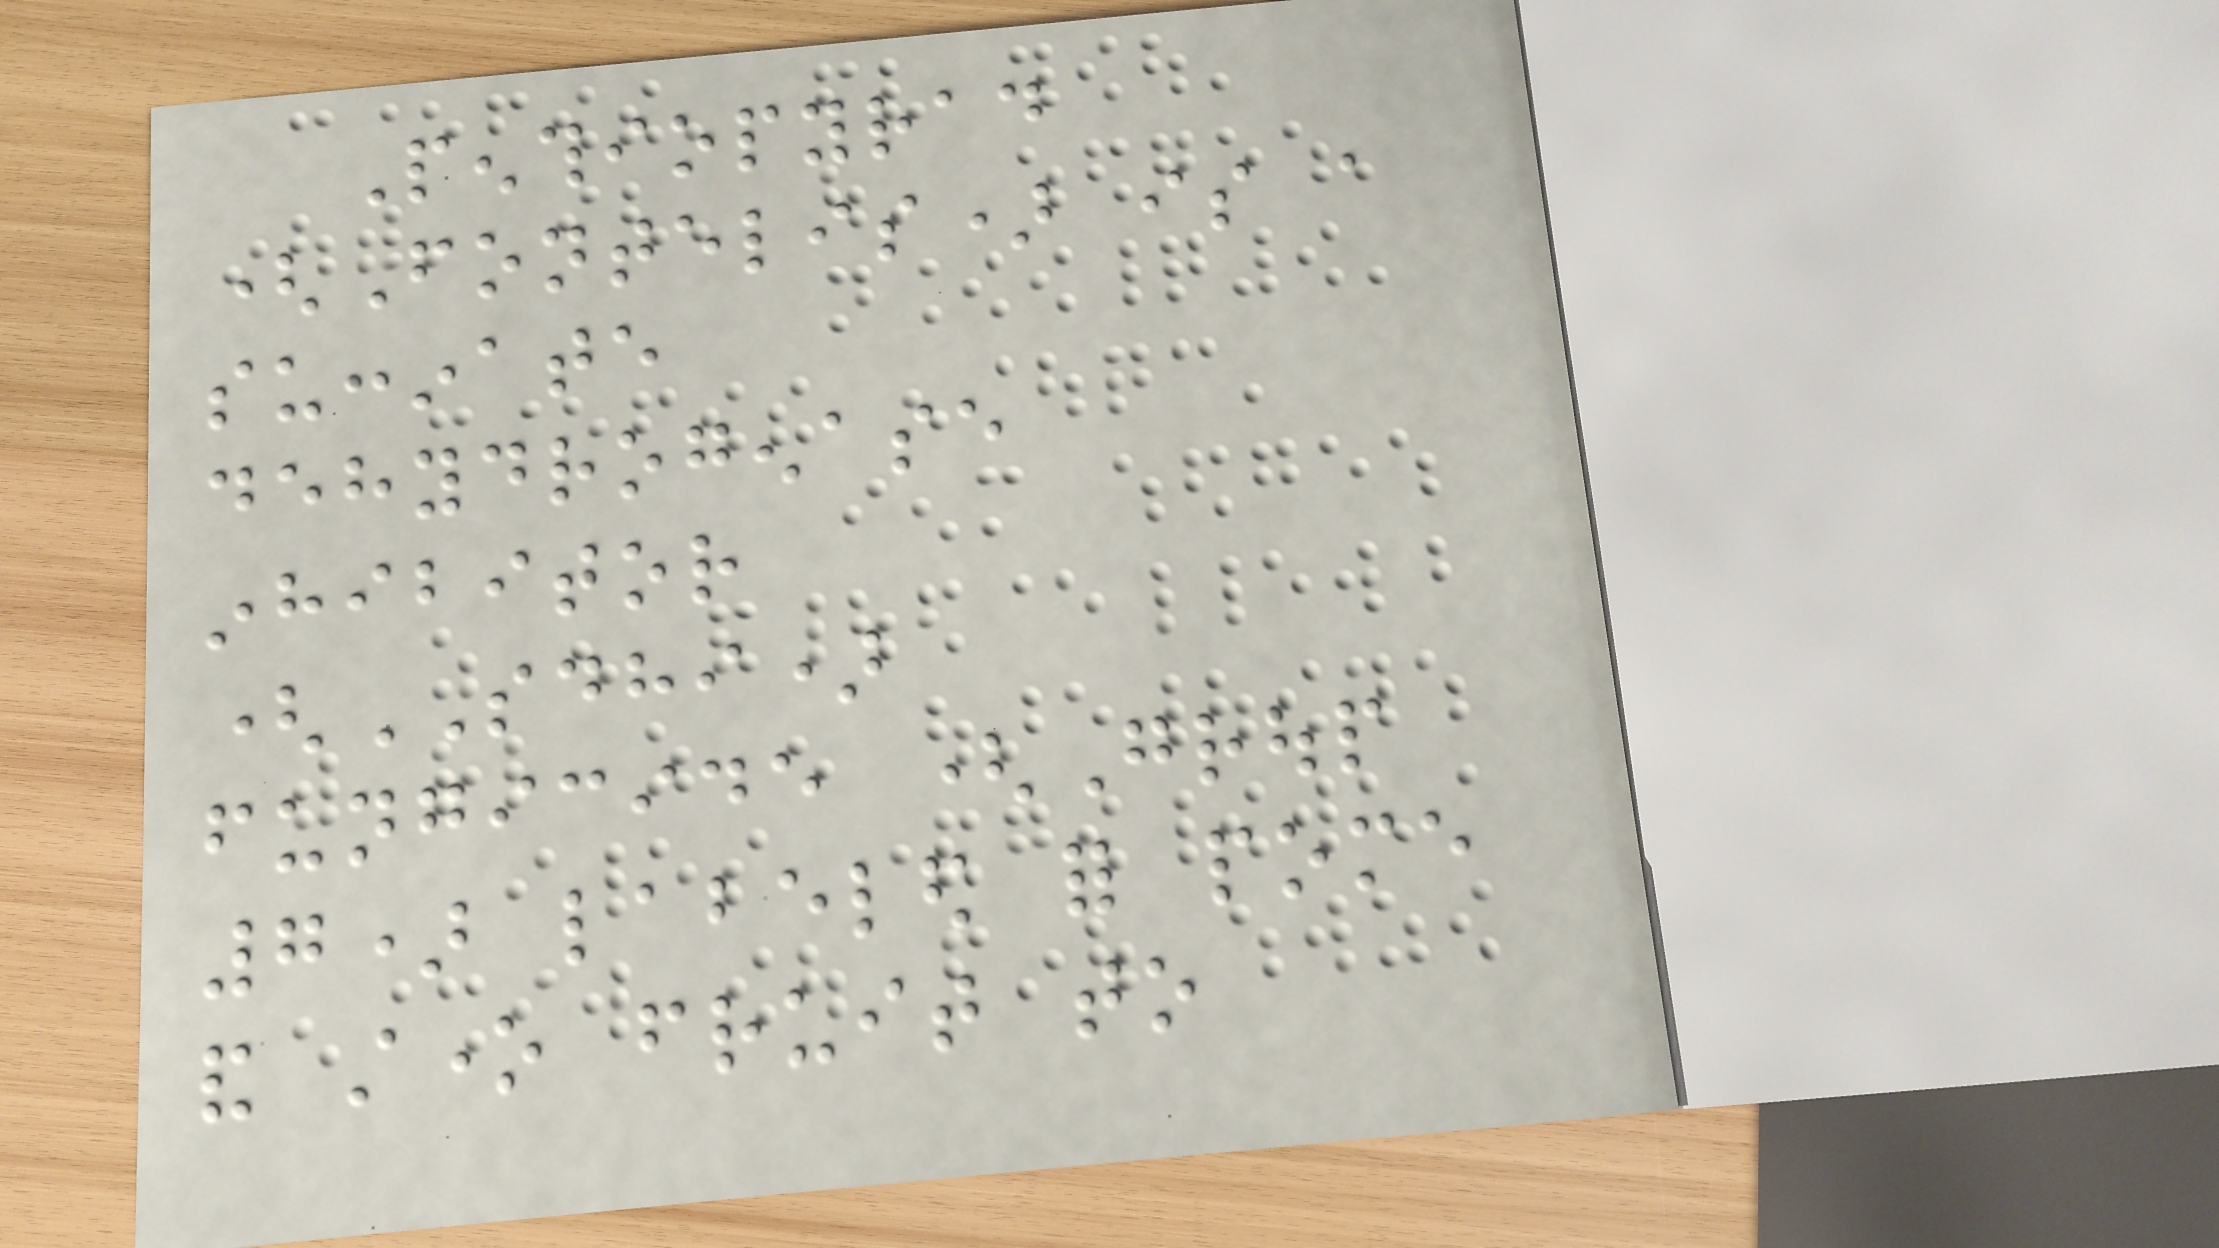Penthiopyrad
(Fontelis) is a
succinate
dehydrogenase
inhibitor
(SDHI)
fungicide (Group
7) labeled for pome
and stone fruit to
